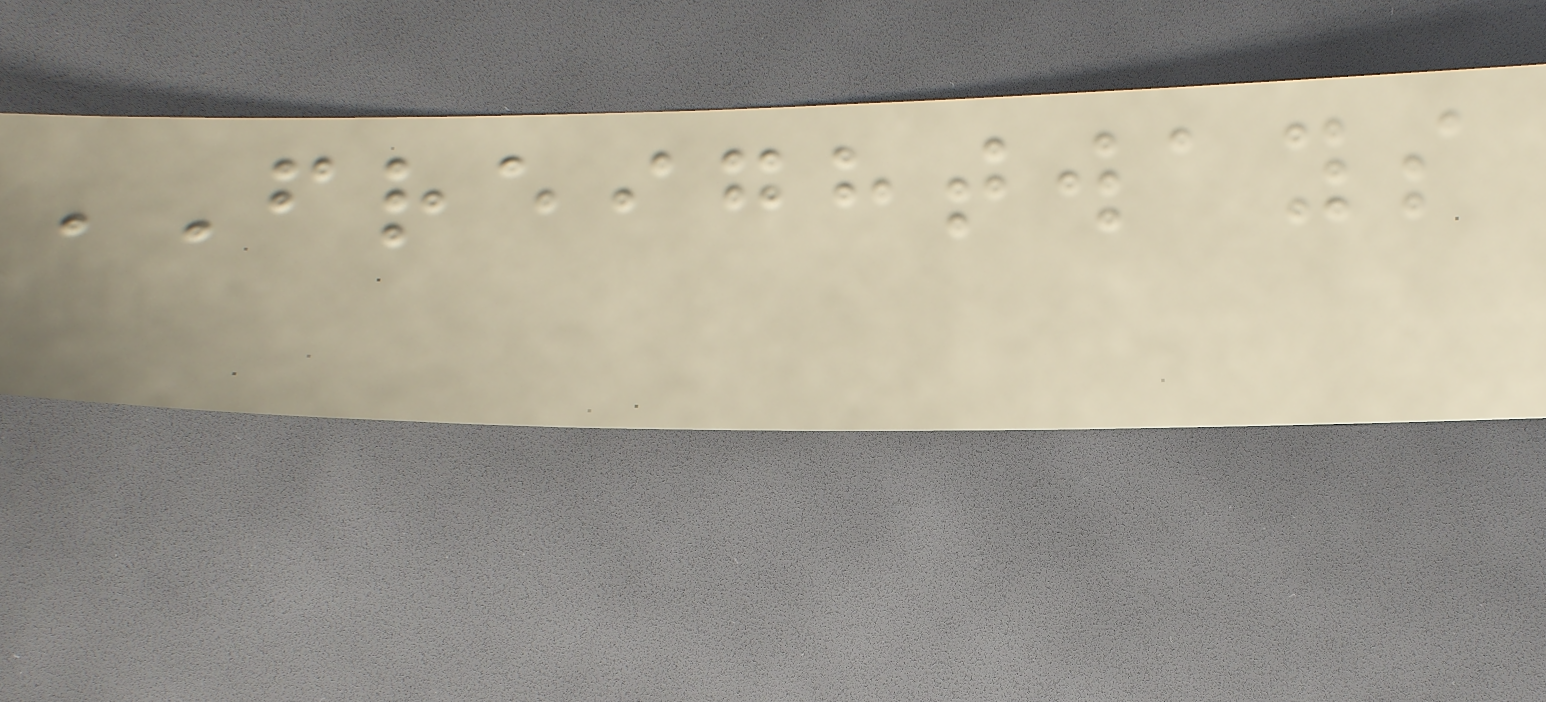FREIGHTWAYS
